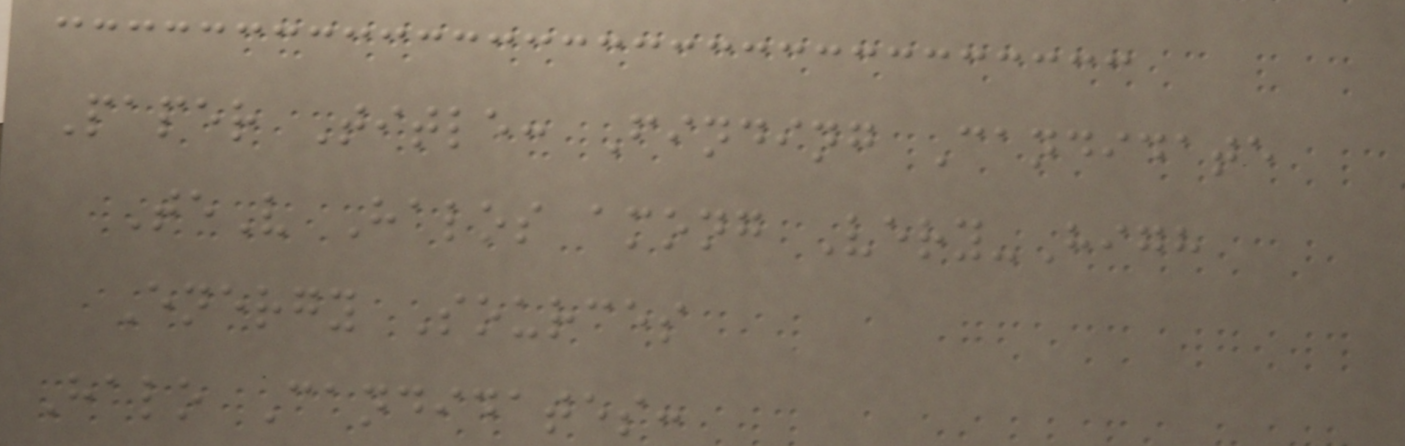Paper Title: Finding Candidate
TeV Halos among Very-High
Energy Sources
Halo Candidates:
